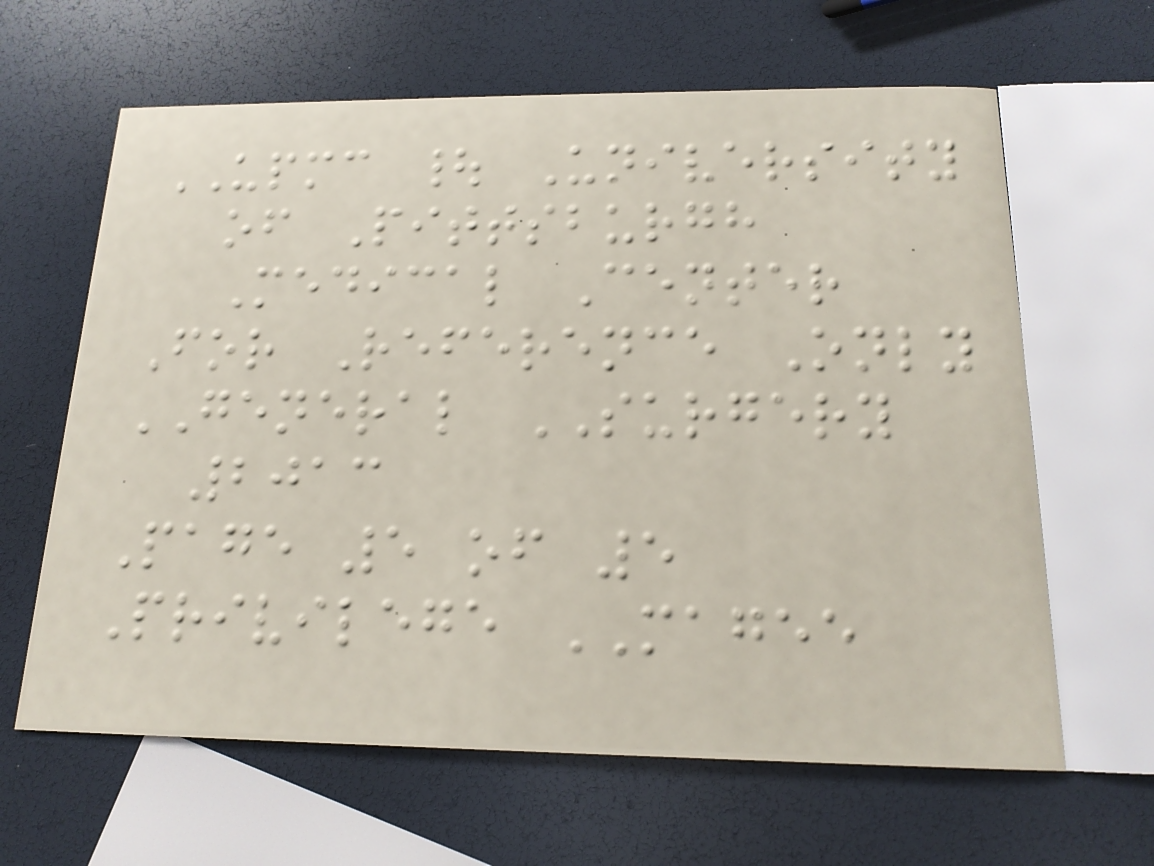UPMC | University
of Pittsburgh
Medical Center
For Reference Only
GENERAL SURGERY
2013
Page 5 of 5
Privilege MAGEE
